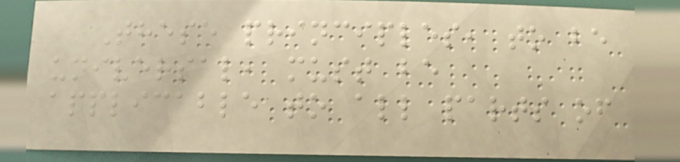These principles, to be
universal, must be
applicable to all parts of
